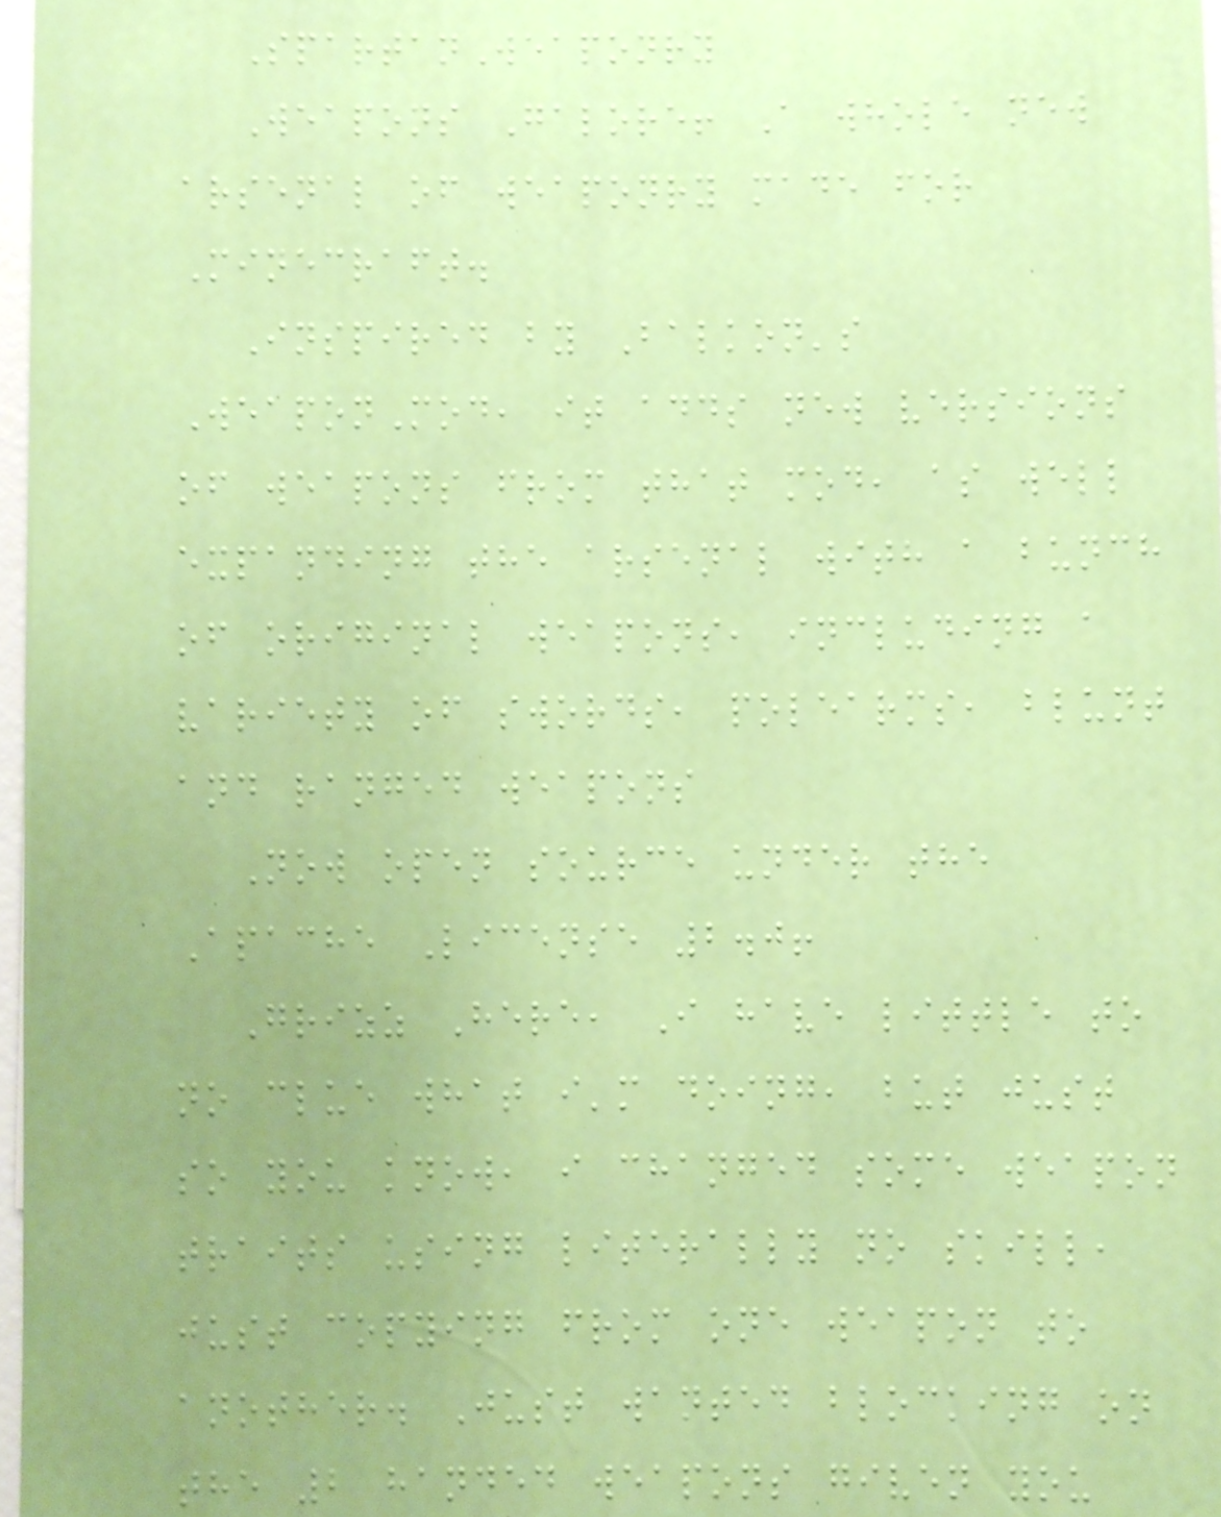SpartanWeaponry
Weapons Galore! A whole new
arsenal of weaponry made for
Minecraft.
Inspired by Balkon's
WeaponMod, it adds new versions
of weapons from that mod, as well
expanding the arsenal with a bunch
of original weapons, including a
variety of swords, polearms, blunt
and ranged weapons
Now open source under the
Apache License 2.0!
Grizz Here, I have little to
no clue what i'm doing, but just
so you know, i changed some weapon
traits using literally no skill,
just copying from one weapon to
another. Just wanted blocking on
the 2 handed weapons given you
